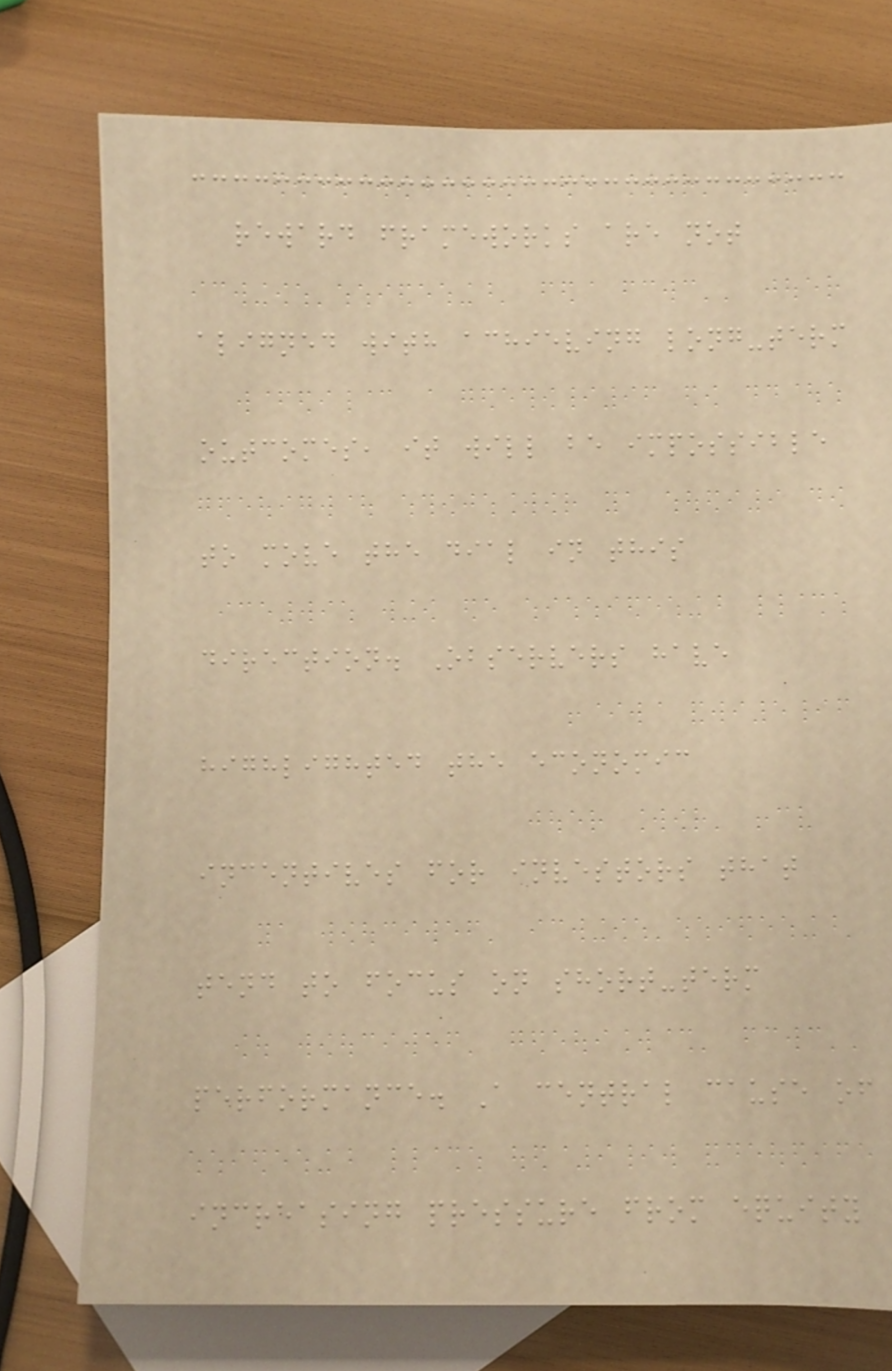reward frameworks are not
aligned with achieving long-term
outcomes, it will be impossible
to move the dial in this
direction. Observers have
highlighted the economic
incentives for investors that
tend to focus on short-term
performance. A central cause of
increasing pressure from equity
